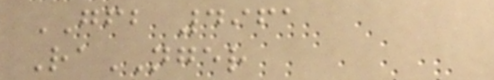GFB 4961
RaNGER
